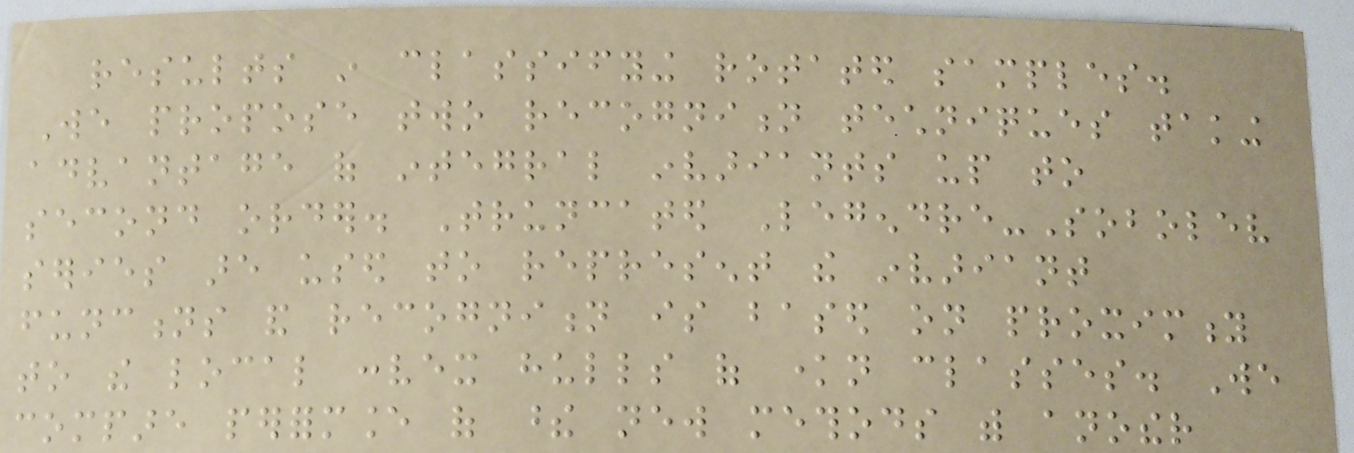results in classifying rotated samples.
We propose two recognition techniques taking
advantage of integral invariants up to
second order. Truncated Legendre-Sobolev
series are used to represent the invariant
functions and recognition is based on proximity
to the local convex hulls of known classes. We
compare performance of these new methods with another
